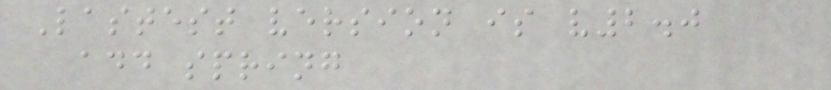Lastest version is v2.0
add spring
